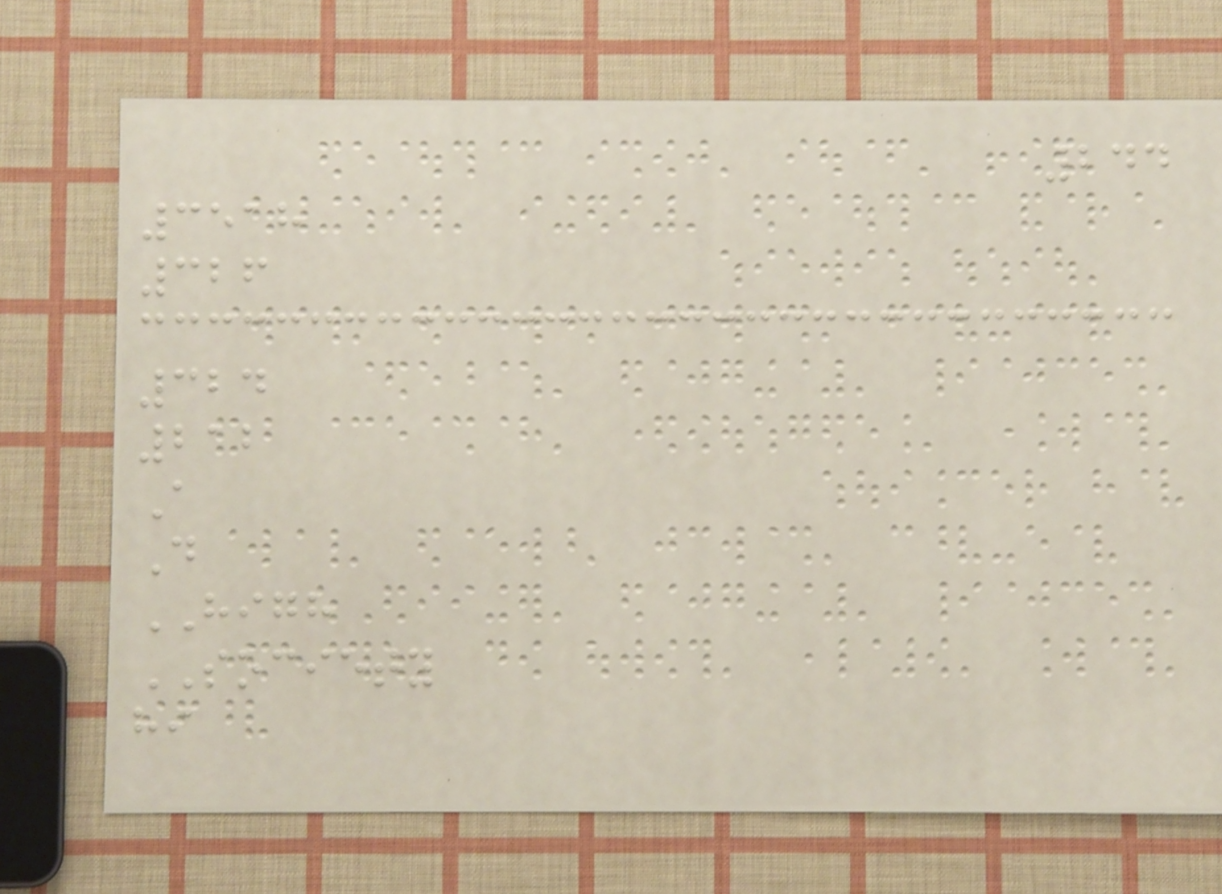244
3518
326
324
212
A
D
HIGH
SOCIETY
hi
